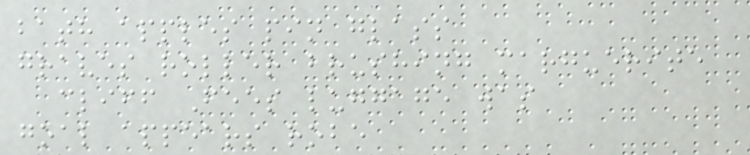bath apples pin glass
graves roller brushing marguerite
cliff Fees luggage was
goal appears robe
